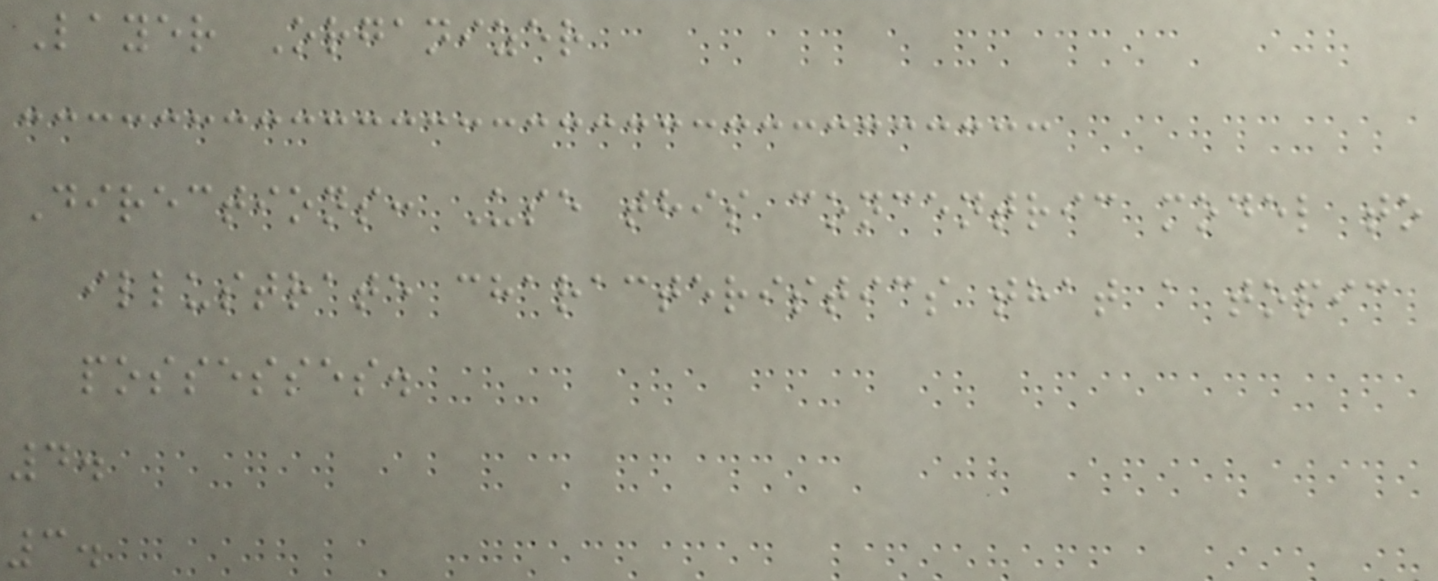Layer Organizer
Directions: Use this concentric model to
illustrate characteristics that a topic
possesses.
4.
3.
